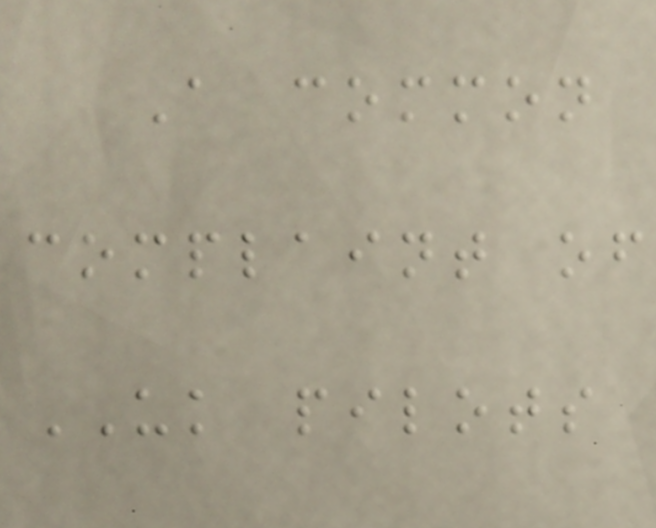A common
complaint of
UK pilots
